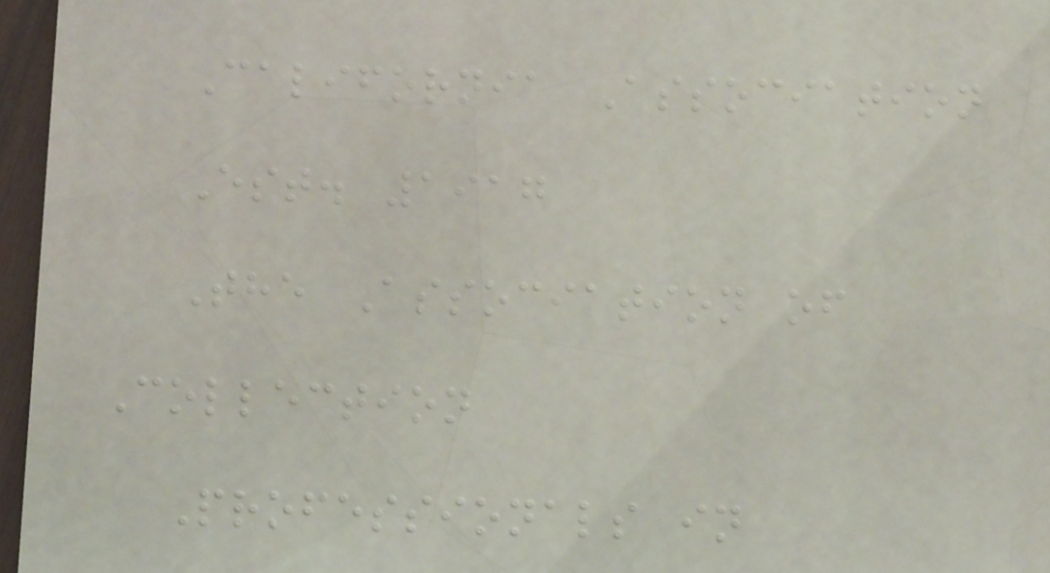California Association
Est. 1917
The Association of
Collection
Professionals in
